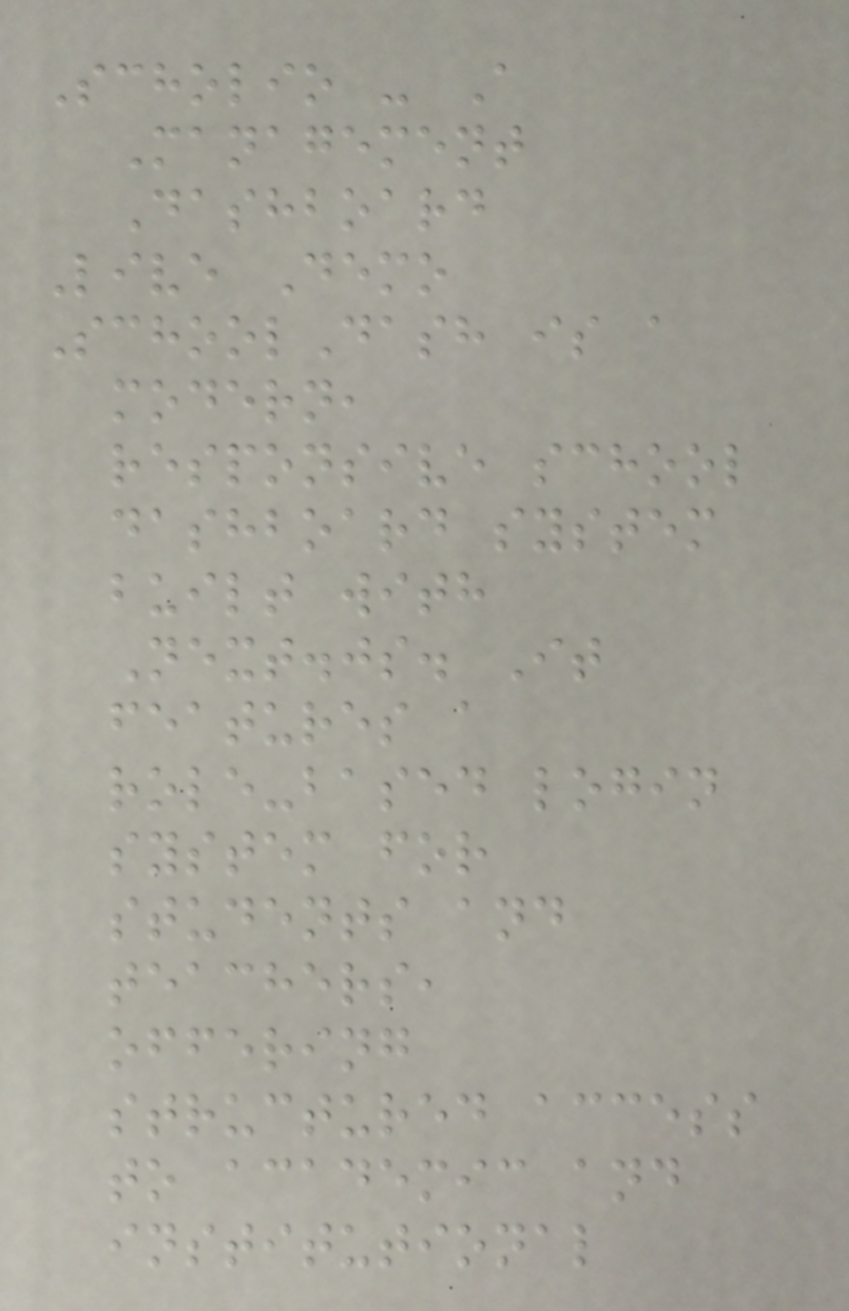Scholio - A
Management
Dashboard
Live Demo
SchoolDash is a
modern,
responsive school
dashboard system
built with
Next.js. It
features a
role-based login
system for
students and
teachers,
offering
structured access
to academic and
institutional
